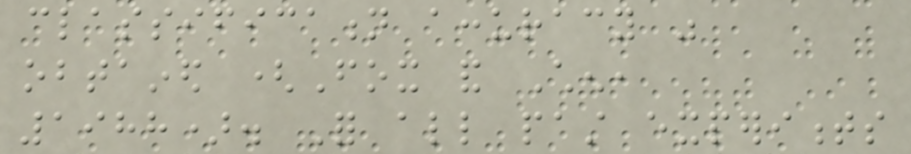classification accuracy was
obtained (Fox and Chen,
1988). For all past experiments
